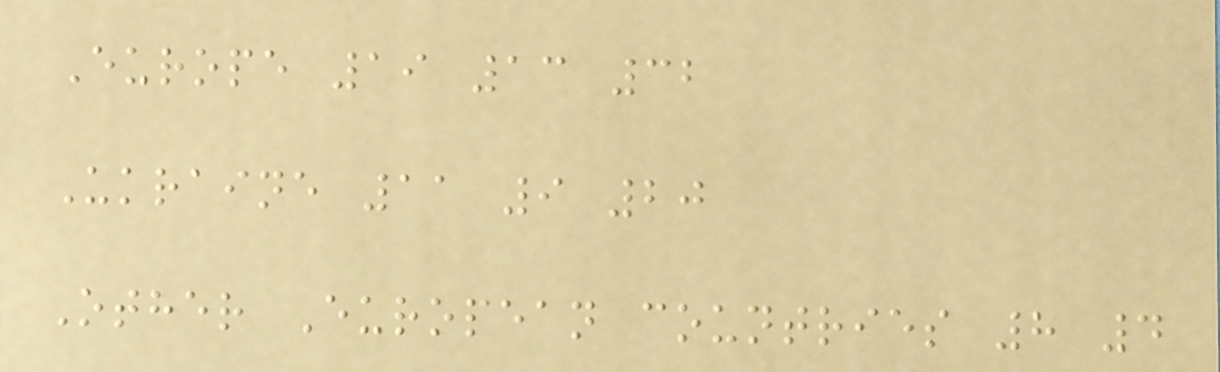Europe 19 13 32
Ukraine 11 9 20
Other European countries 8 4
